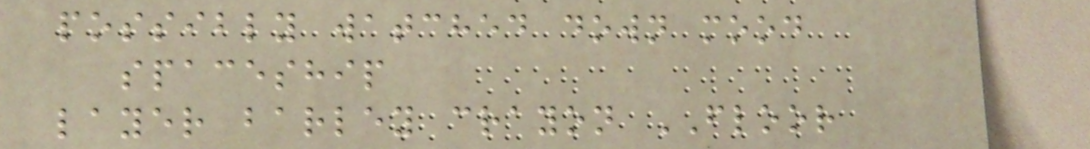possibly watched down mood
spaceship
layer barley crayon FLOOR
